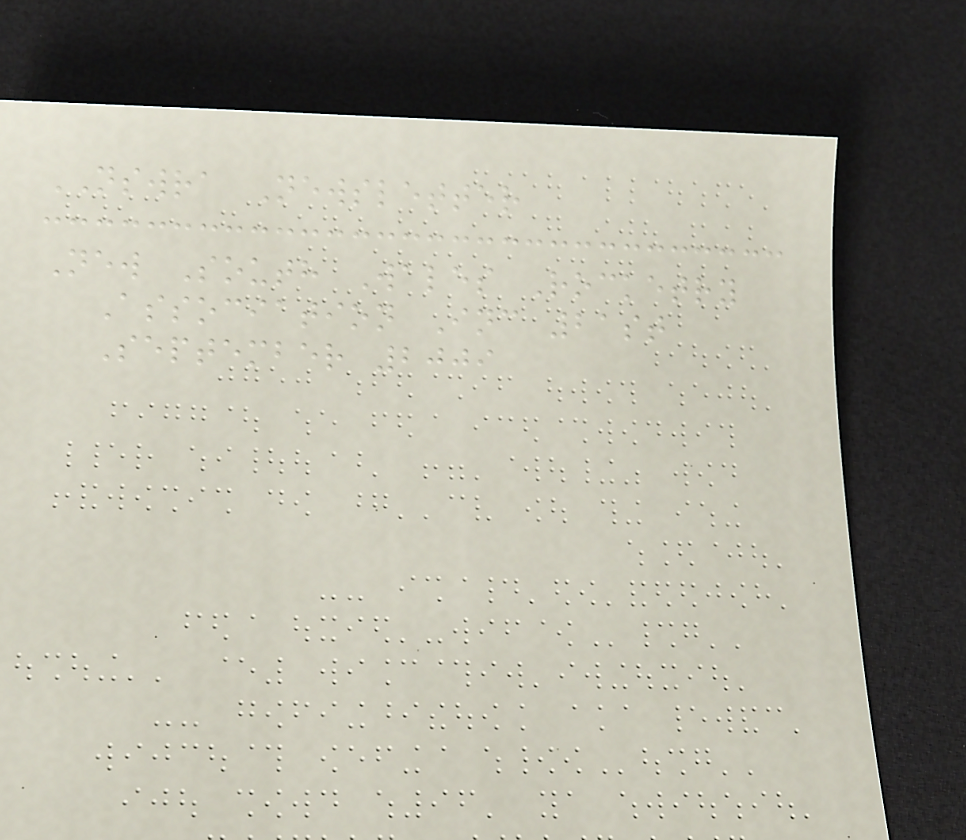NSWRA Newsletter
New South Wales Rocketry
Association Inc 21st
September 2009
